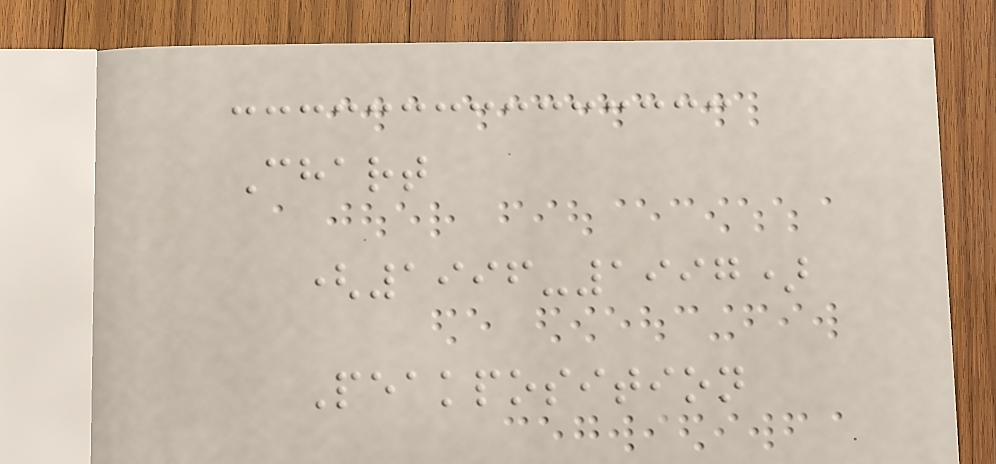Chart
(1996-1997)
Peakposition
